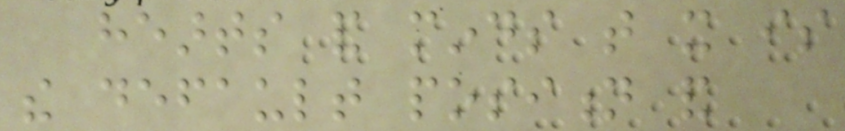hearts and minds that it is
the default position and
